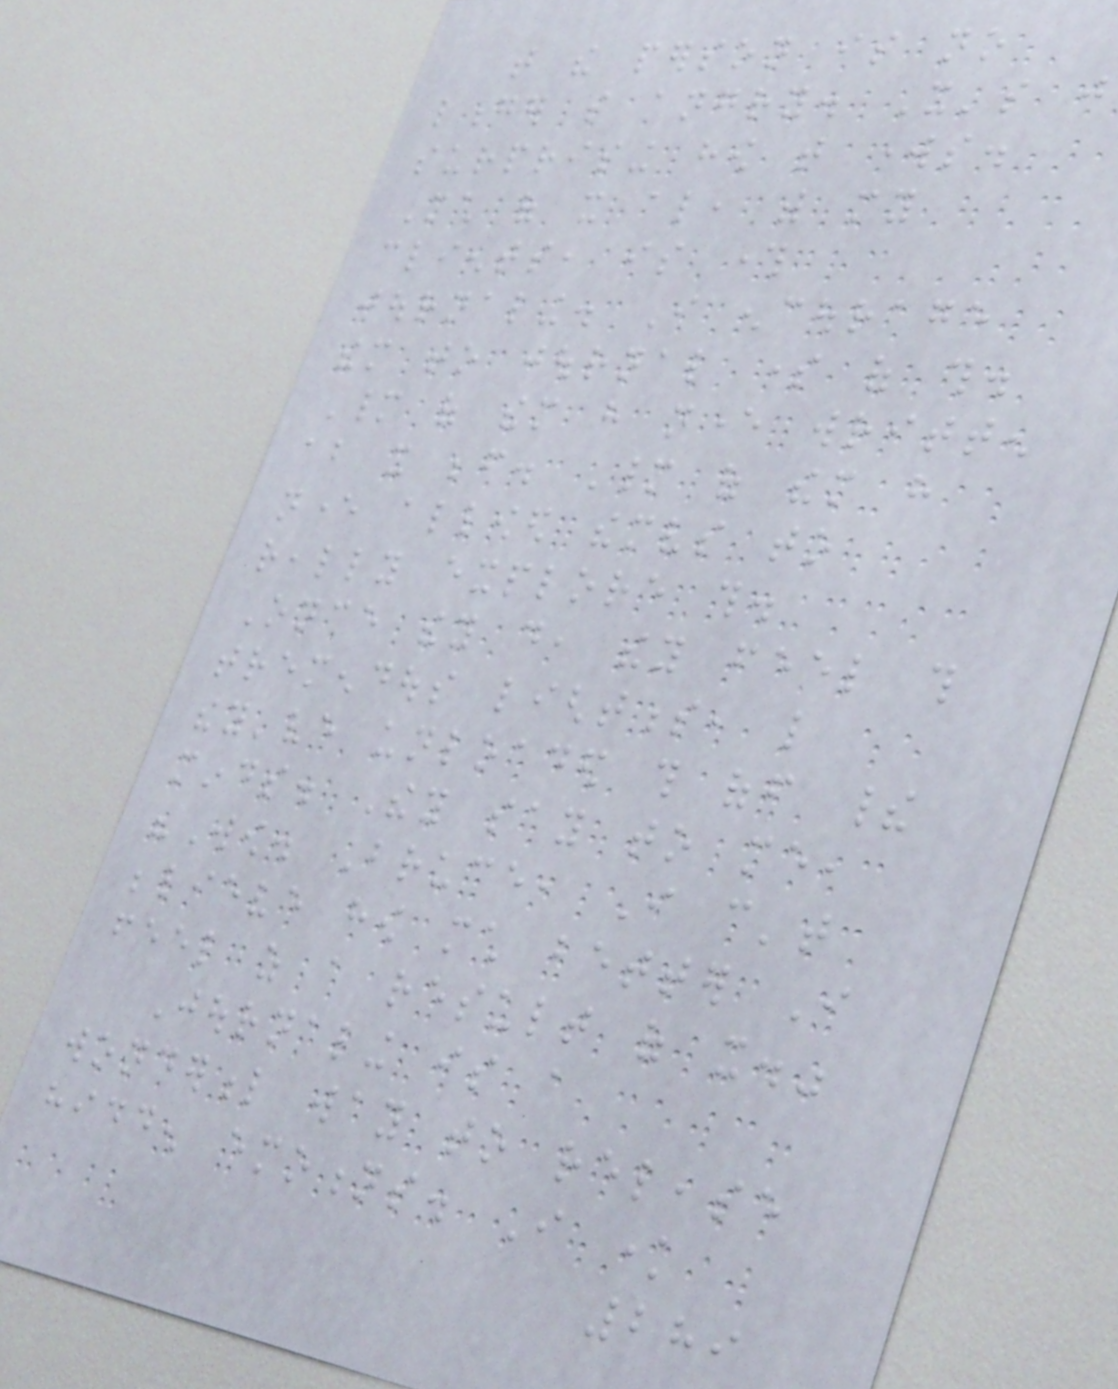that the person is no
longer so angry. It's just
surprising how that works.
Much of it also, with my
clients, is through
journaling. I encourage
them to journal some of this.
Many of them have never written
about it before. Many of them have
never allowed themselves to
really explore this.
Once they do, they feel this
tremendous lightness, like
they've unloaded this off their
minds. They say to me,
"Wow. Bruce, I can't
believe how much better I
feel as a result of it."
Journaling is a
wonderful way to release
hidden emotions. I know
289
